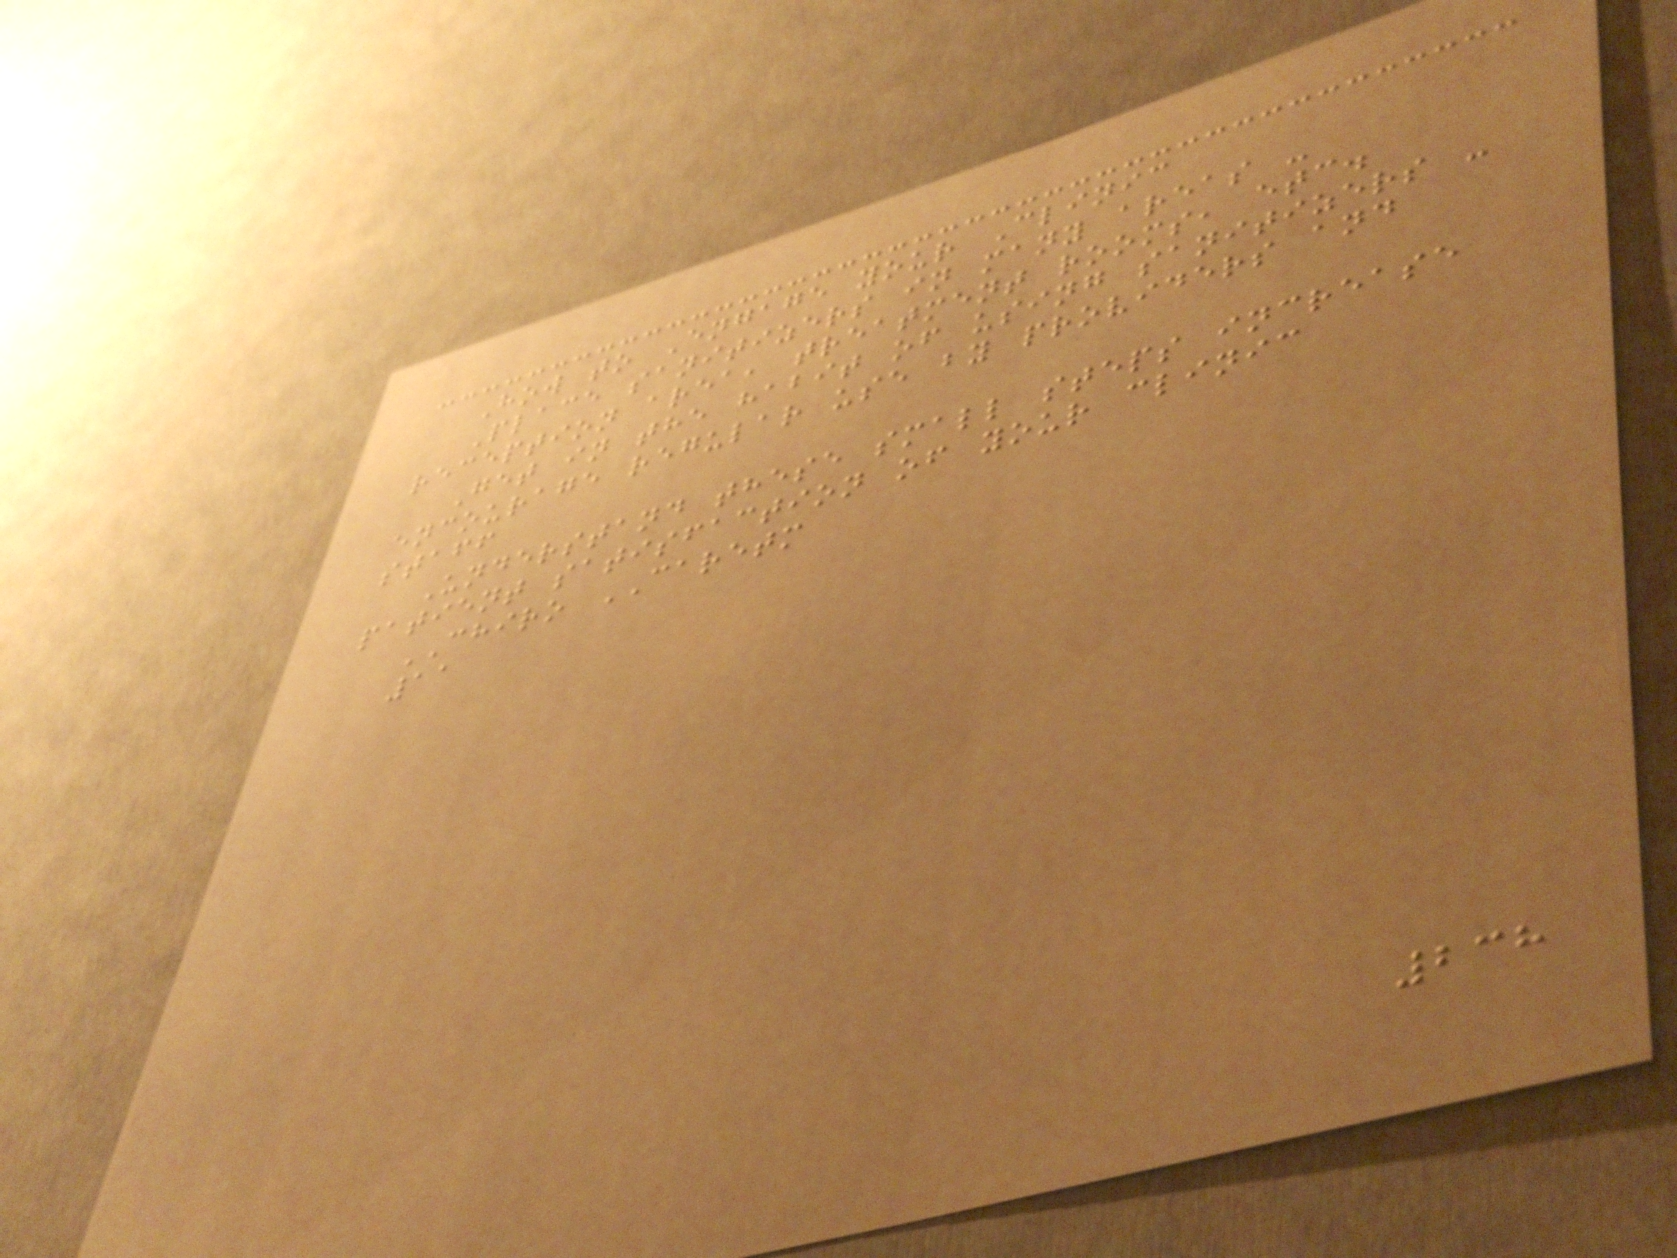How to Engage your Clinic
Place sanitizers in many areas -
reception area, treatment rooms, etc.
Get in the habit of using sanitizers -
encourage regular use by providers and
staff
Understand these small steps increase
patient satisfaction of your clinic
CHIRO CARETM
11
238
